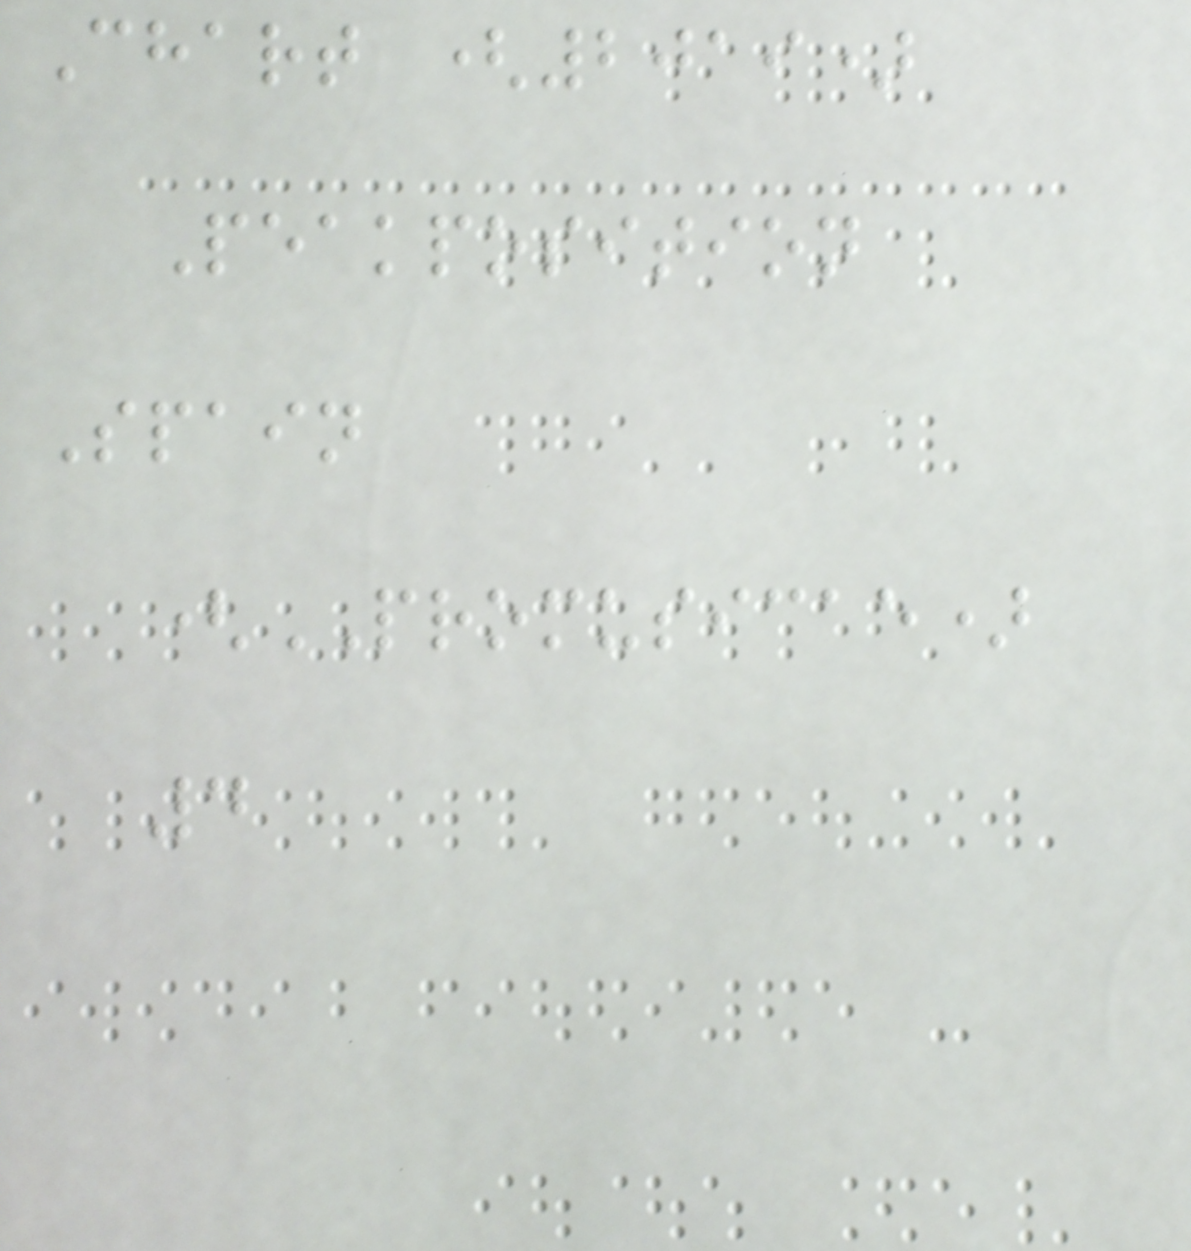Chart (2019)
Peakposition
Spain
(PROMUSICAE)
4
